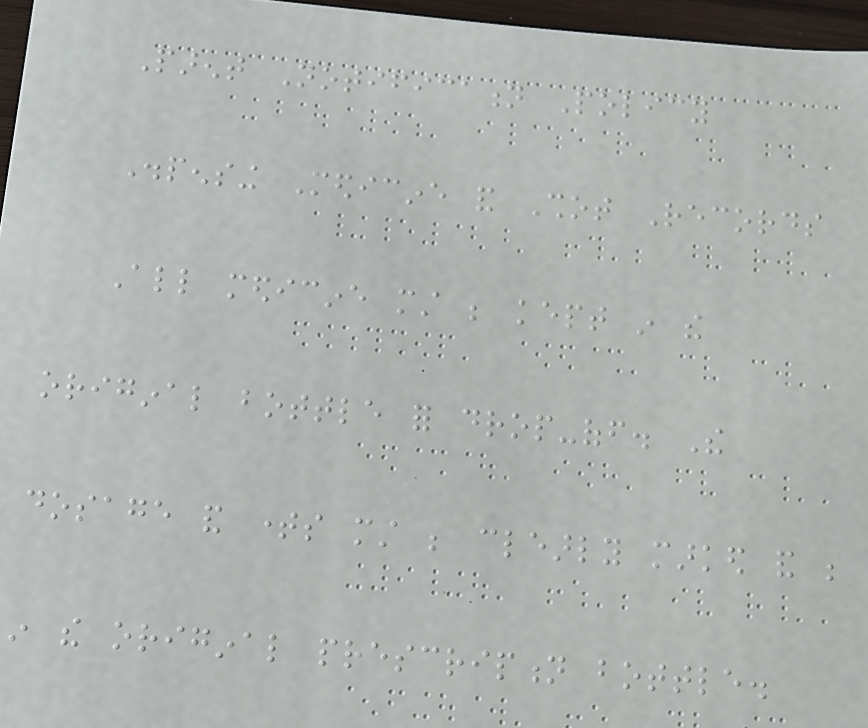Parent Notification Policy
Dispensing Medicine and Shot Records
All medicine must be kept in the
original bottle for drop-off. The
dosage and times must be clearly marked and be
in the original prescription bottle.
